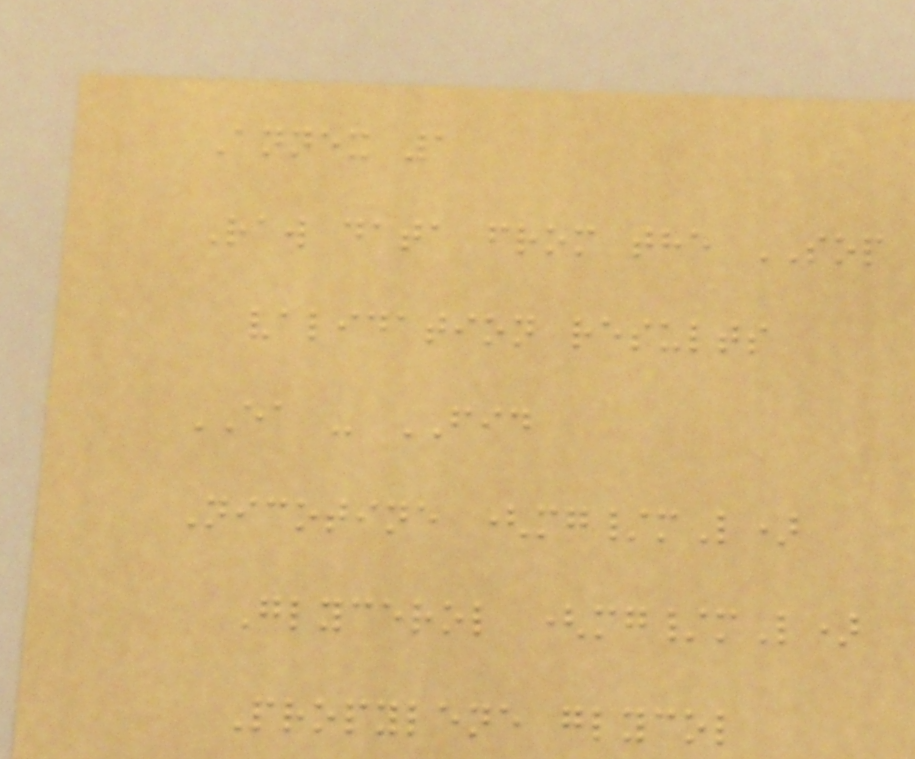Annex 1
Raw data from the SOP
validation results
EA - FID
Nicotine (mg/mL)
Glycerol (mg/mL)
Propylene glycol
